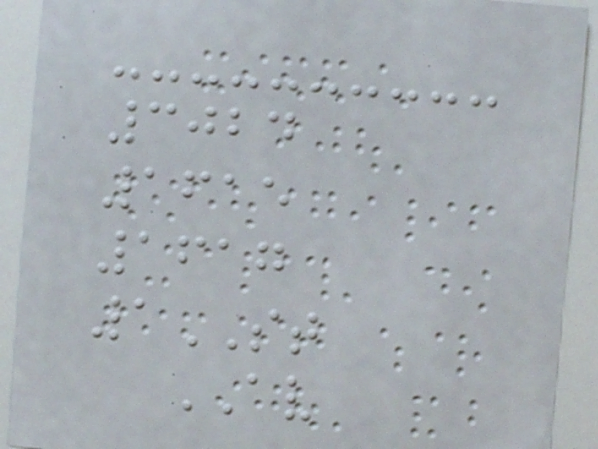3024
1615
1617
1ST
AV
